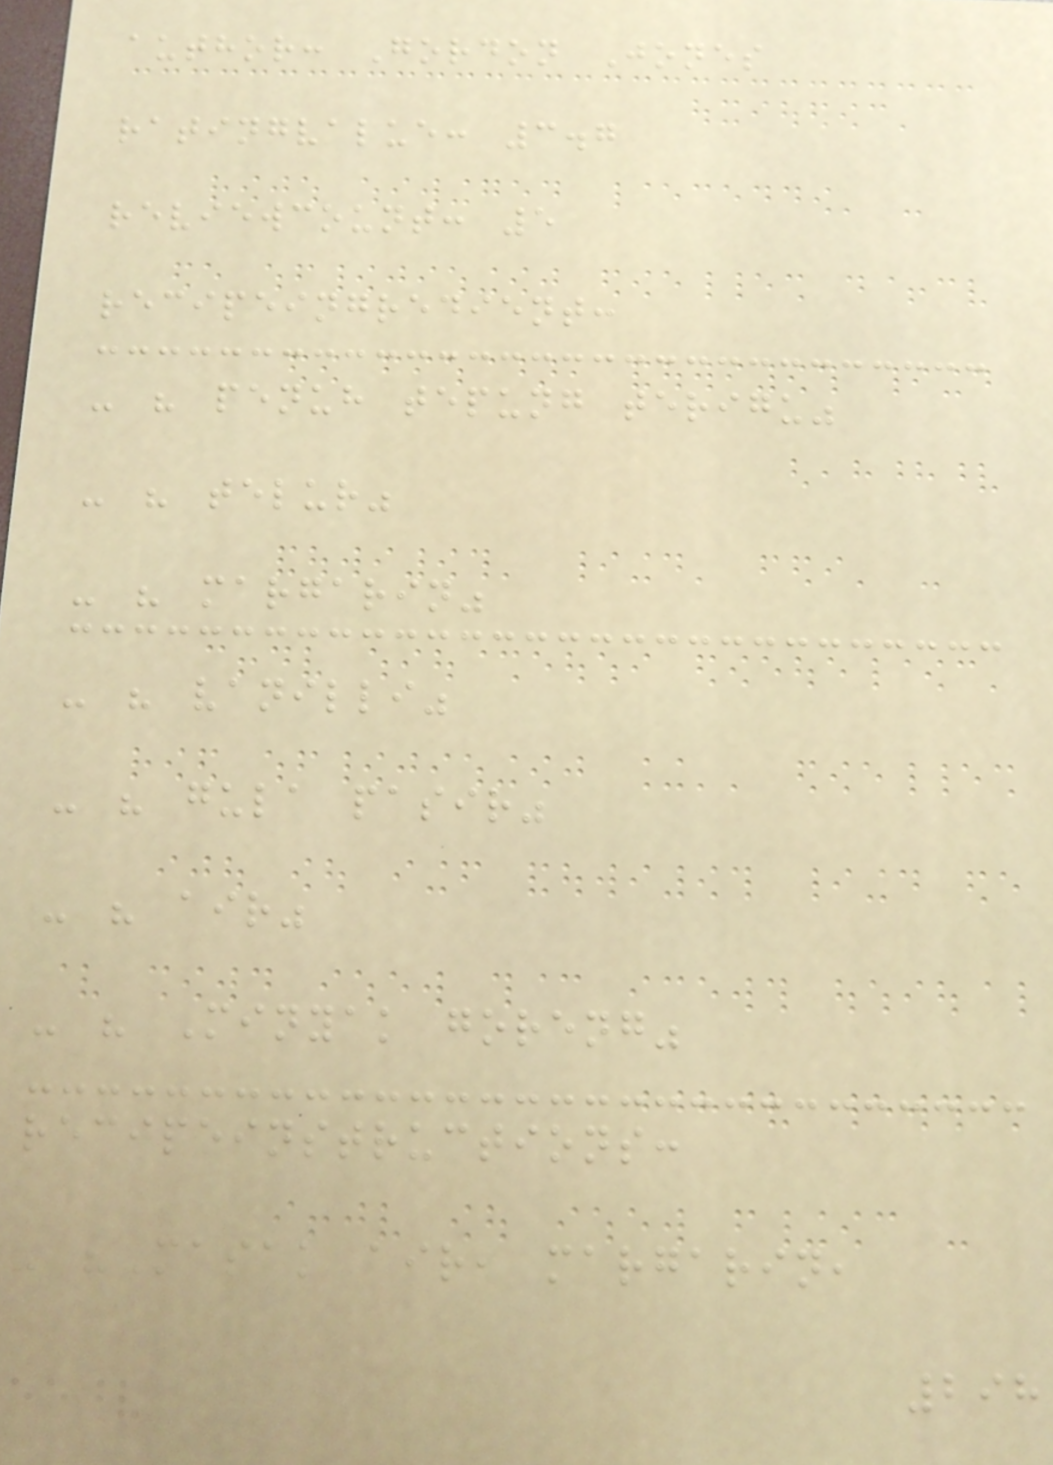author: Gordon Jones
ratingvalue: 3.7
reviewcount: 5
recipeingredient:
- " penuh tepung terigu"
- " telur"
- " margarin"
- " vanilli"
- " gula pasir"
- " air"
- " Minyak goreng"
recipeinstructions:
- "Masak air, margarin,
298
